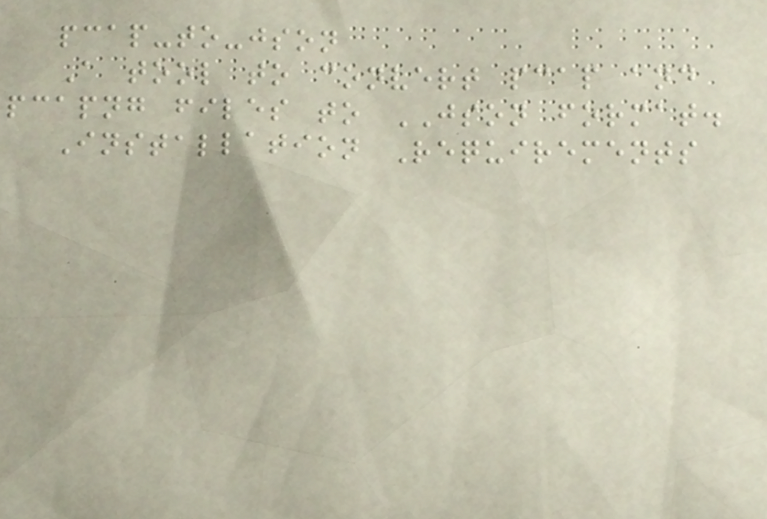pcap-to-json
A tool to convert pcap and
pcapng files to JSON format.
Installation Requirements
